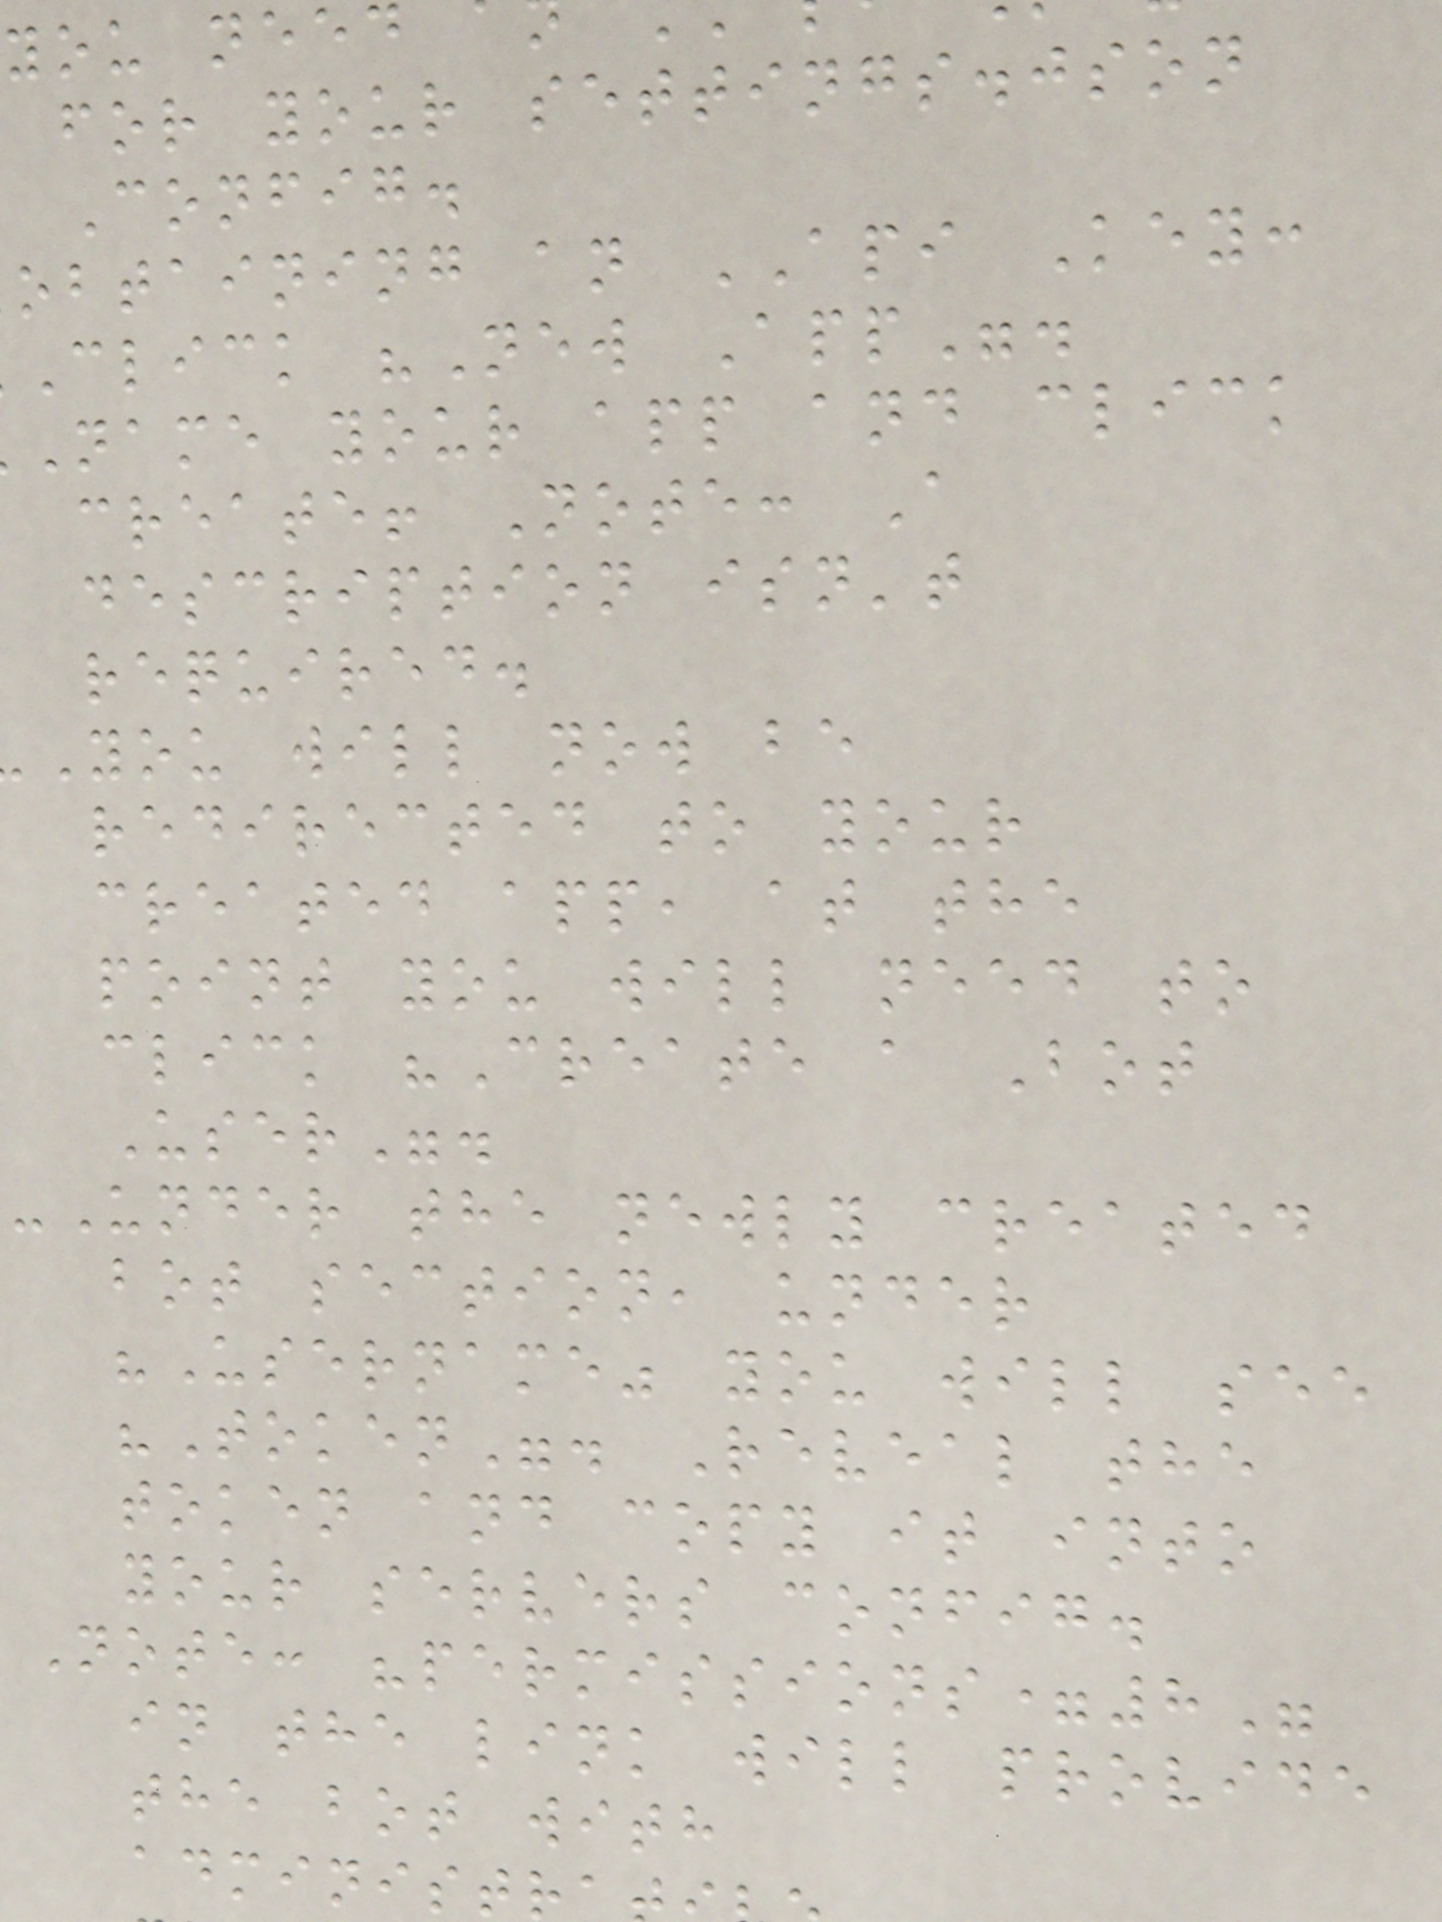you need
for your settings.json
Config.
obtaining an API Key:
Click "New App".
Name your app and click
create! Note: A
description isn't
required.
You will now be
redirected to your
created app, at the
point you will need to
click "Create a Bot
User".
-Under the newly created
bot section, under
"Username" you will see
"Token". Reveal the
token and copy it into
your servers config.
Note: "permissions=8"
in the link will provide
the bot with
administ
